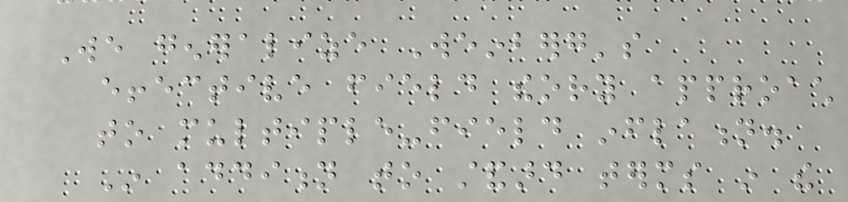We generalize Weinberg's
effective field theory approach
to multiple-field inflation.
In addition to standard terms in the
